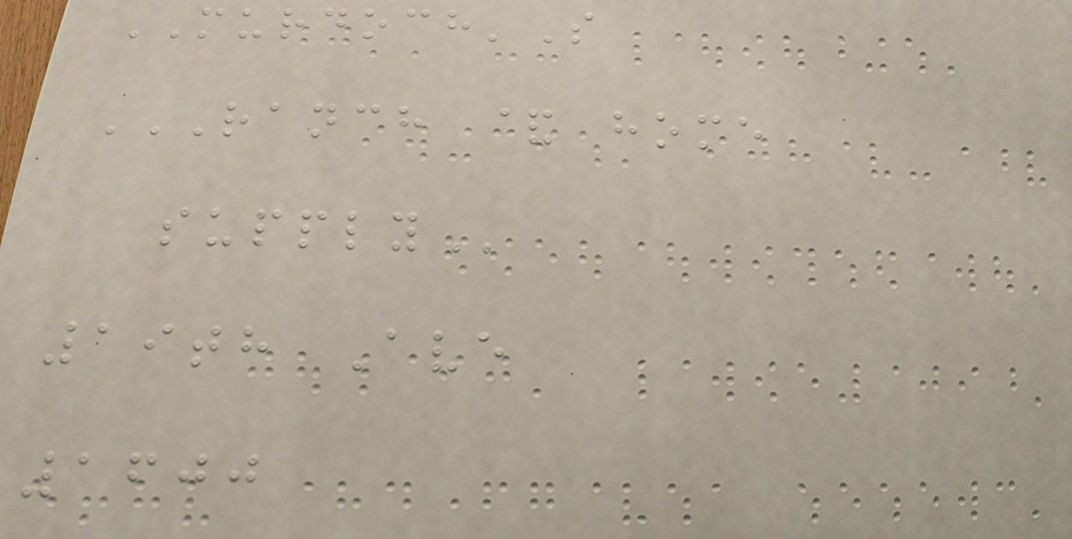MURDOCH'S
RANCH & HOME
SUPPLY
19th Ave
1600
